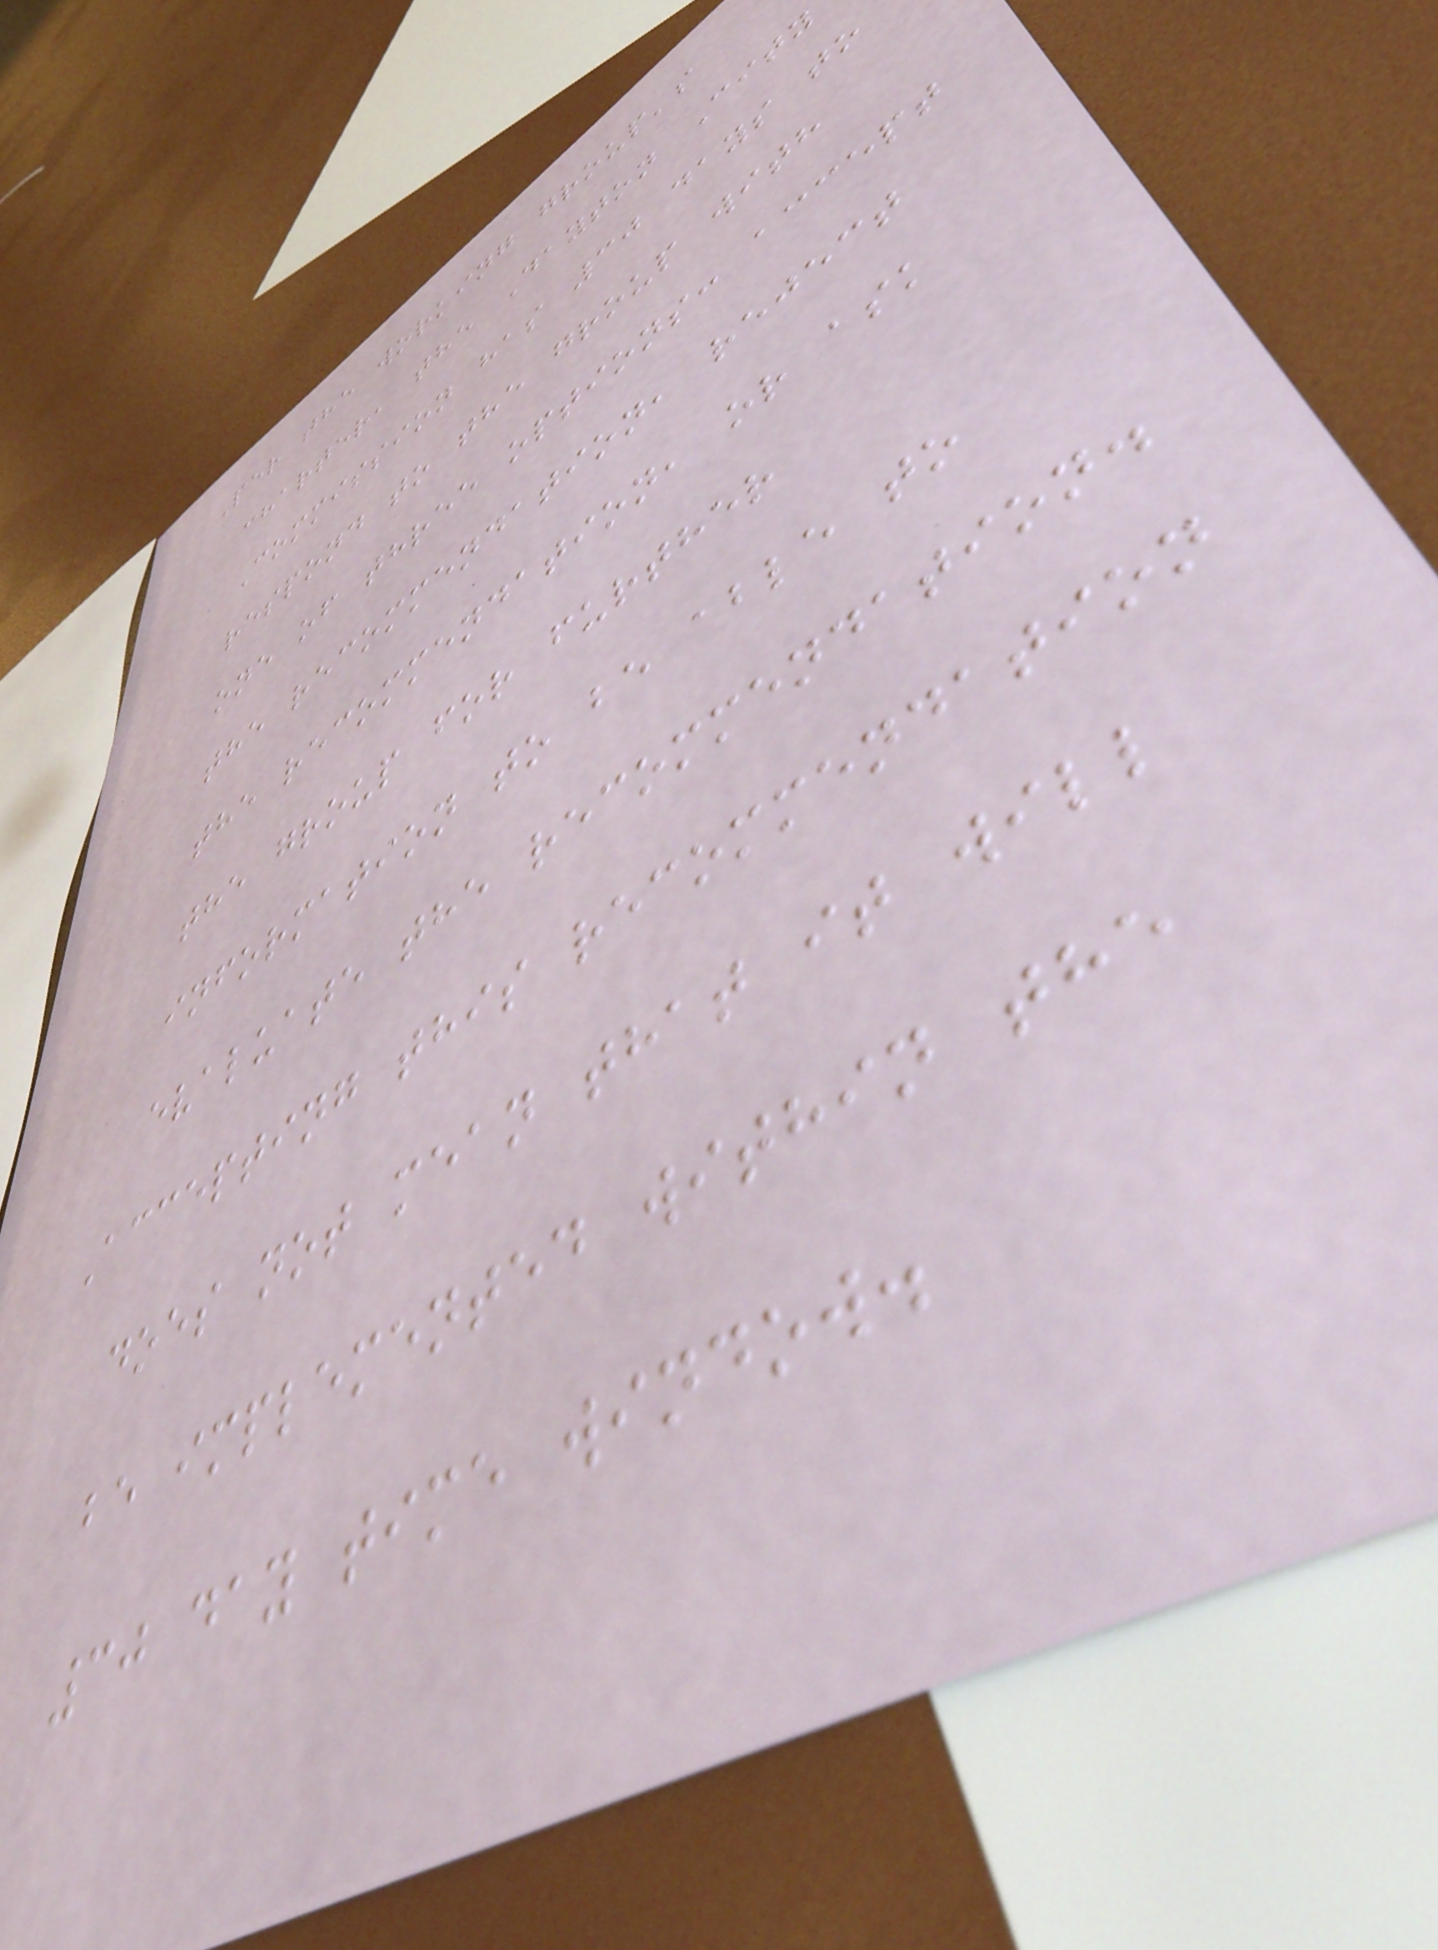Per the working group's
charter, the Dayton City
Commission has 30 days to
respond to the group with
one of three options: accept
the recommendation, reject
the recommendation, or ask
the group for further
information to be able to
evaluate the recommendation.
Accepting this recommendation
does not mean that it will
be implemented within the
30 day time window.
